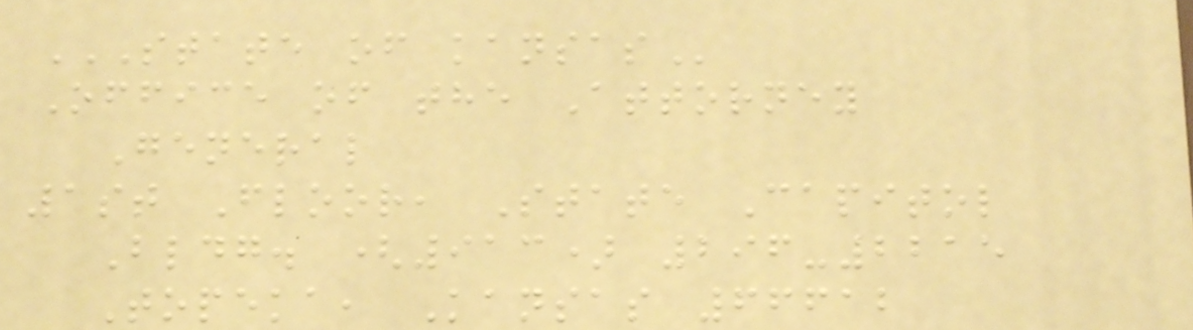STATE OF KANSAS
Office of the Attorney
General
1st Floor, State Capitol
Bldg. (913) 296-2215
Topeka, Kansas 66612
